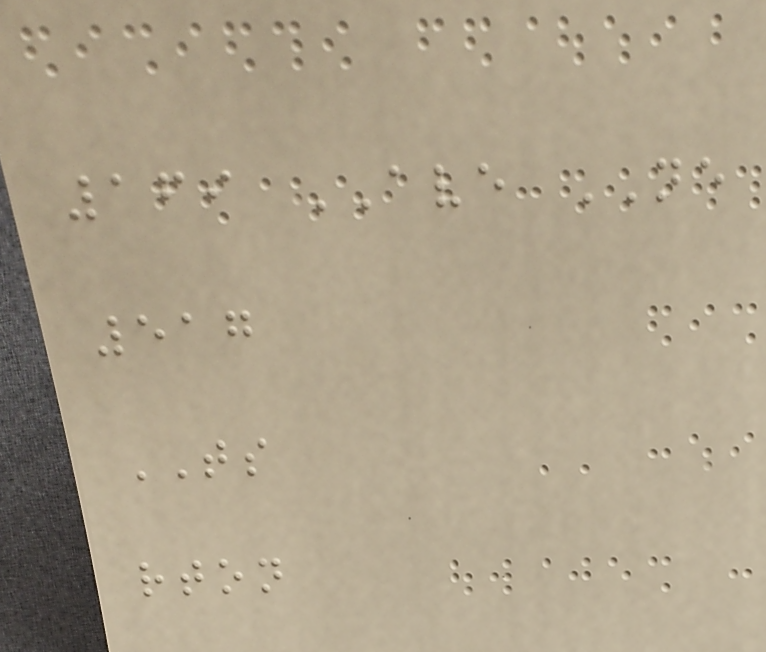169 AVE NE
517
TS
rton
